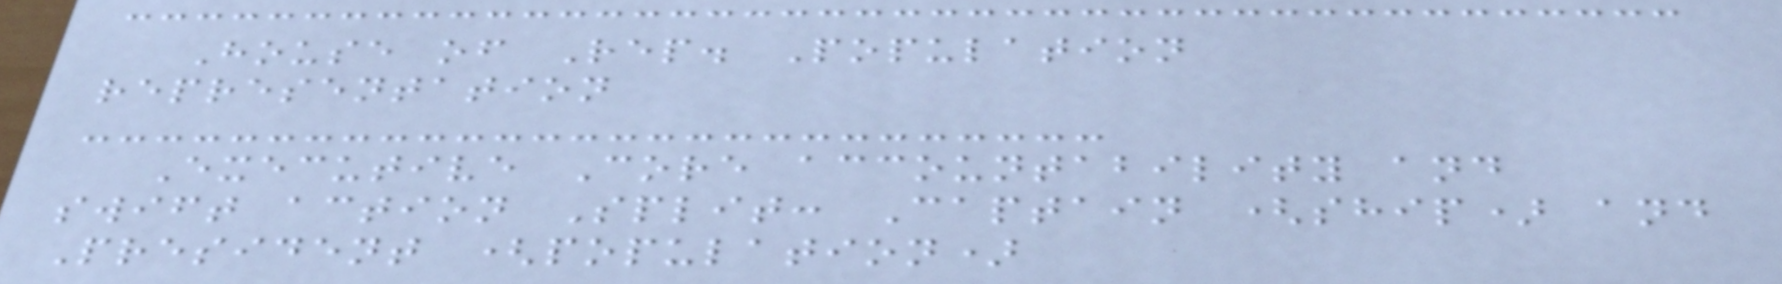House of Rep. Population
representation
Executive Core accountability and
swift action Split: Captain (ship) and
President (population)
